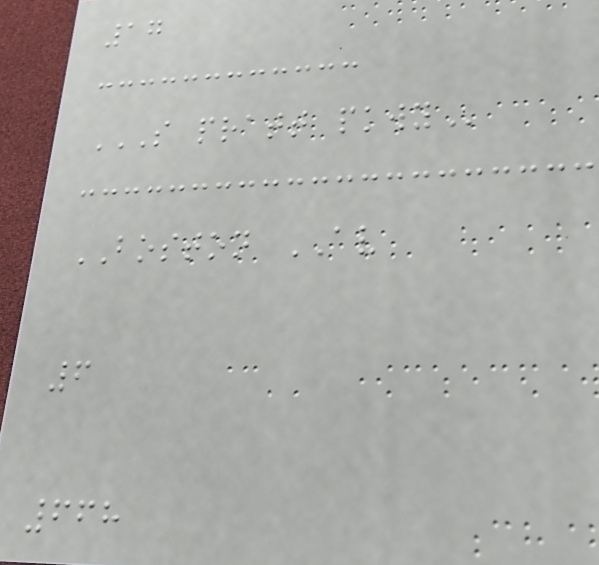17
S PRATT PKWY
BOSTON AV
6
668
